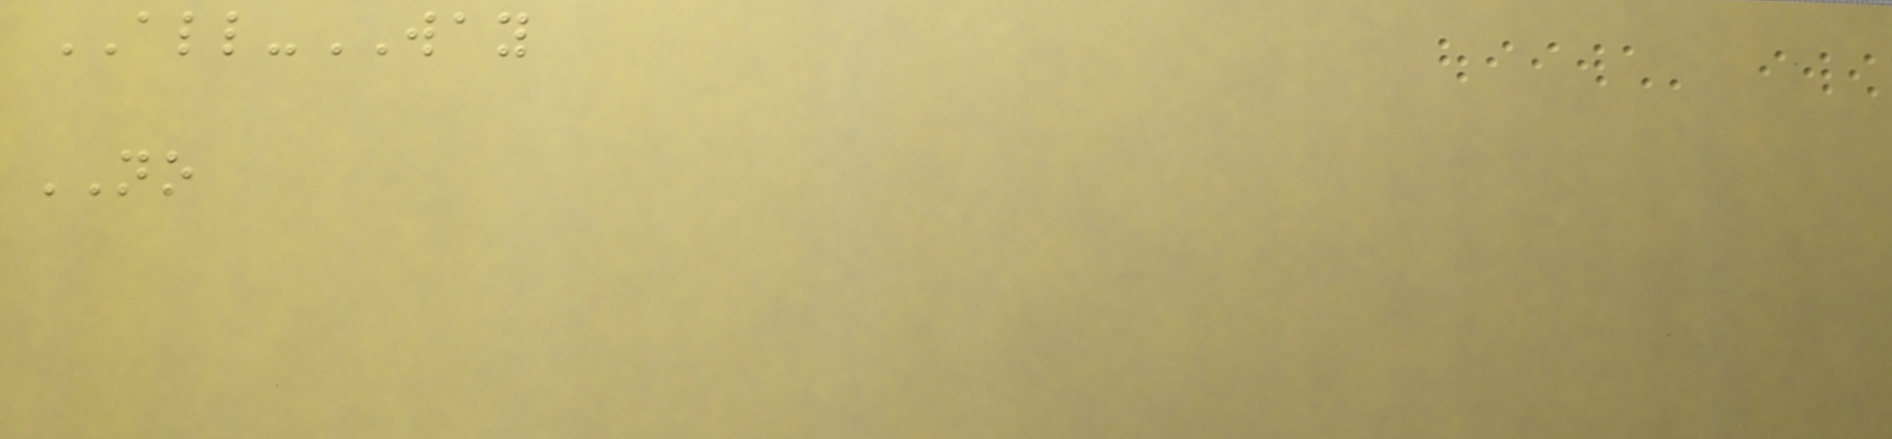ALL-WAY
NO
